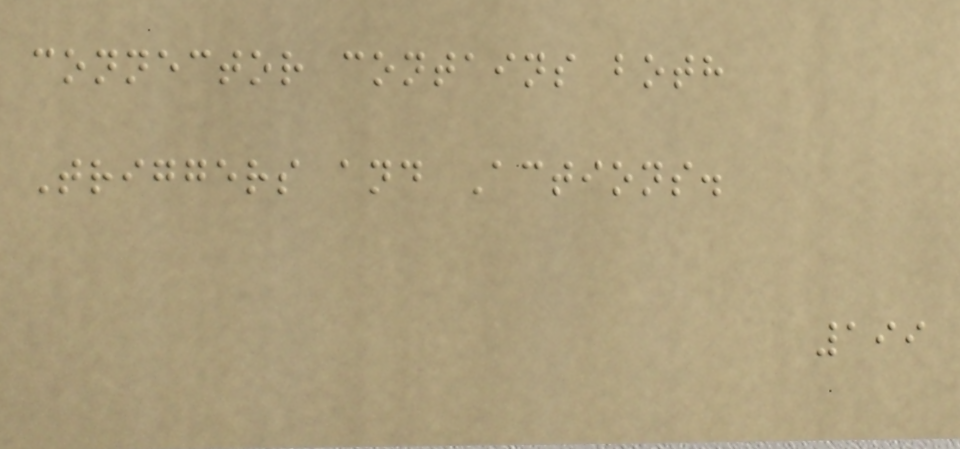connector contains both
Triggers and Actions.
199
